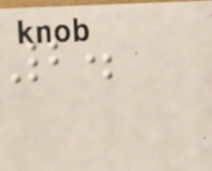2.
